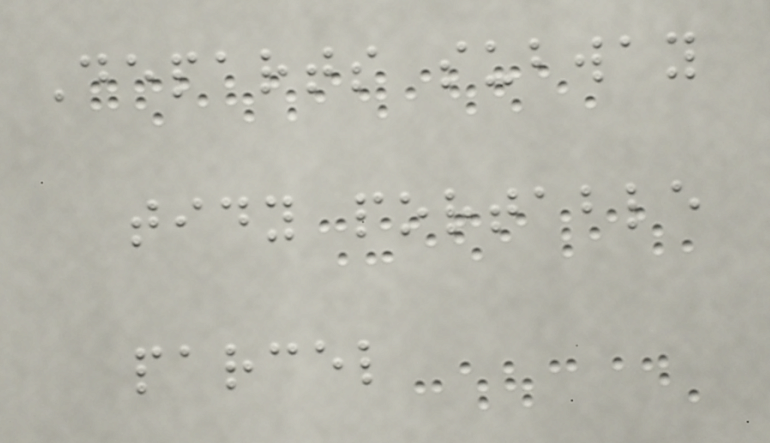Departs subway
tidy portable
parcel
